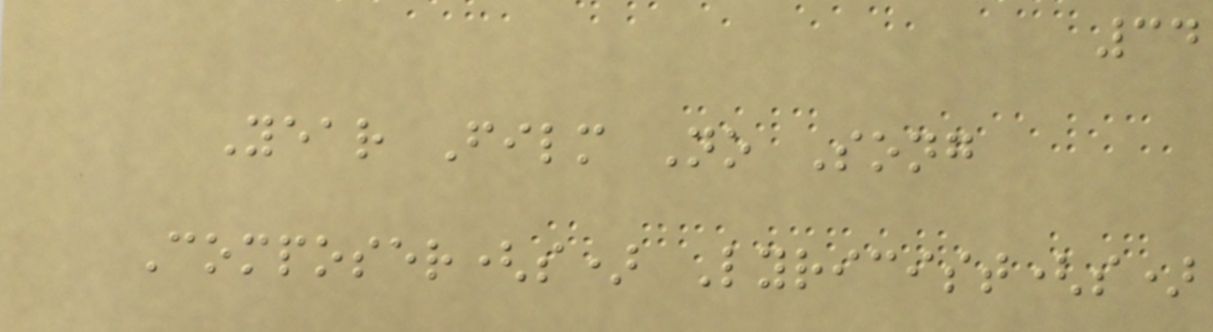34
Year Film No Song
Composer(s) Lyricist(s)
